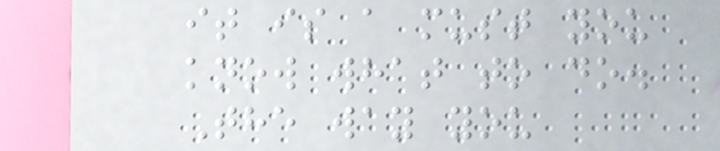it is a must you
know what to do.
The way you
